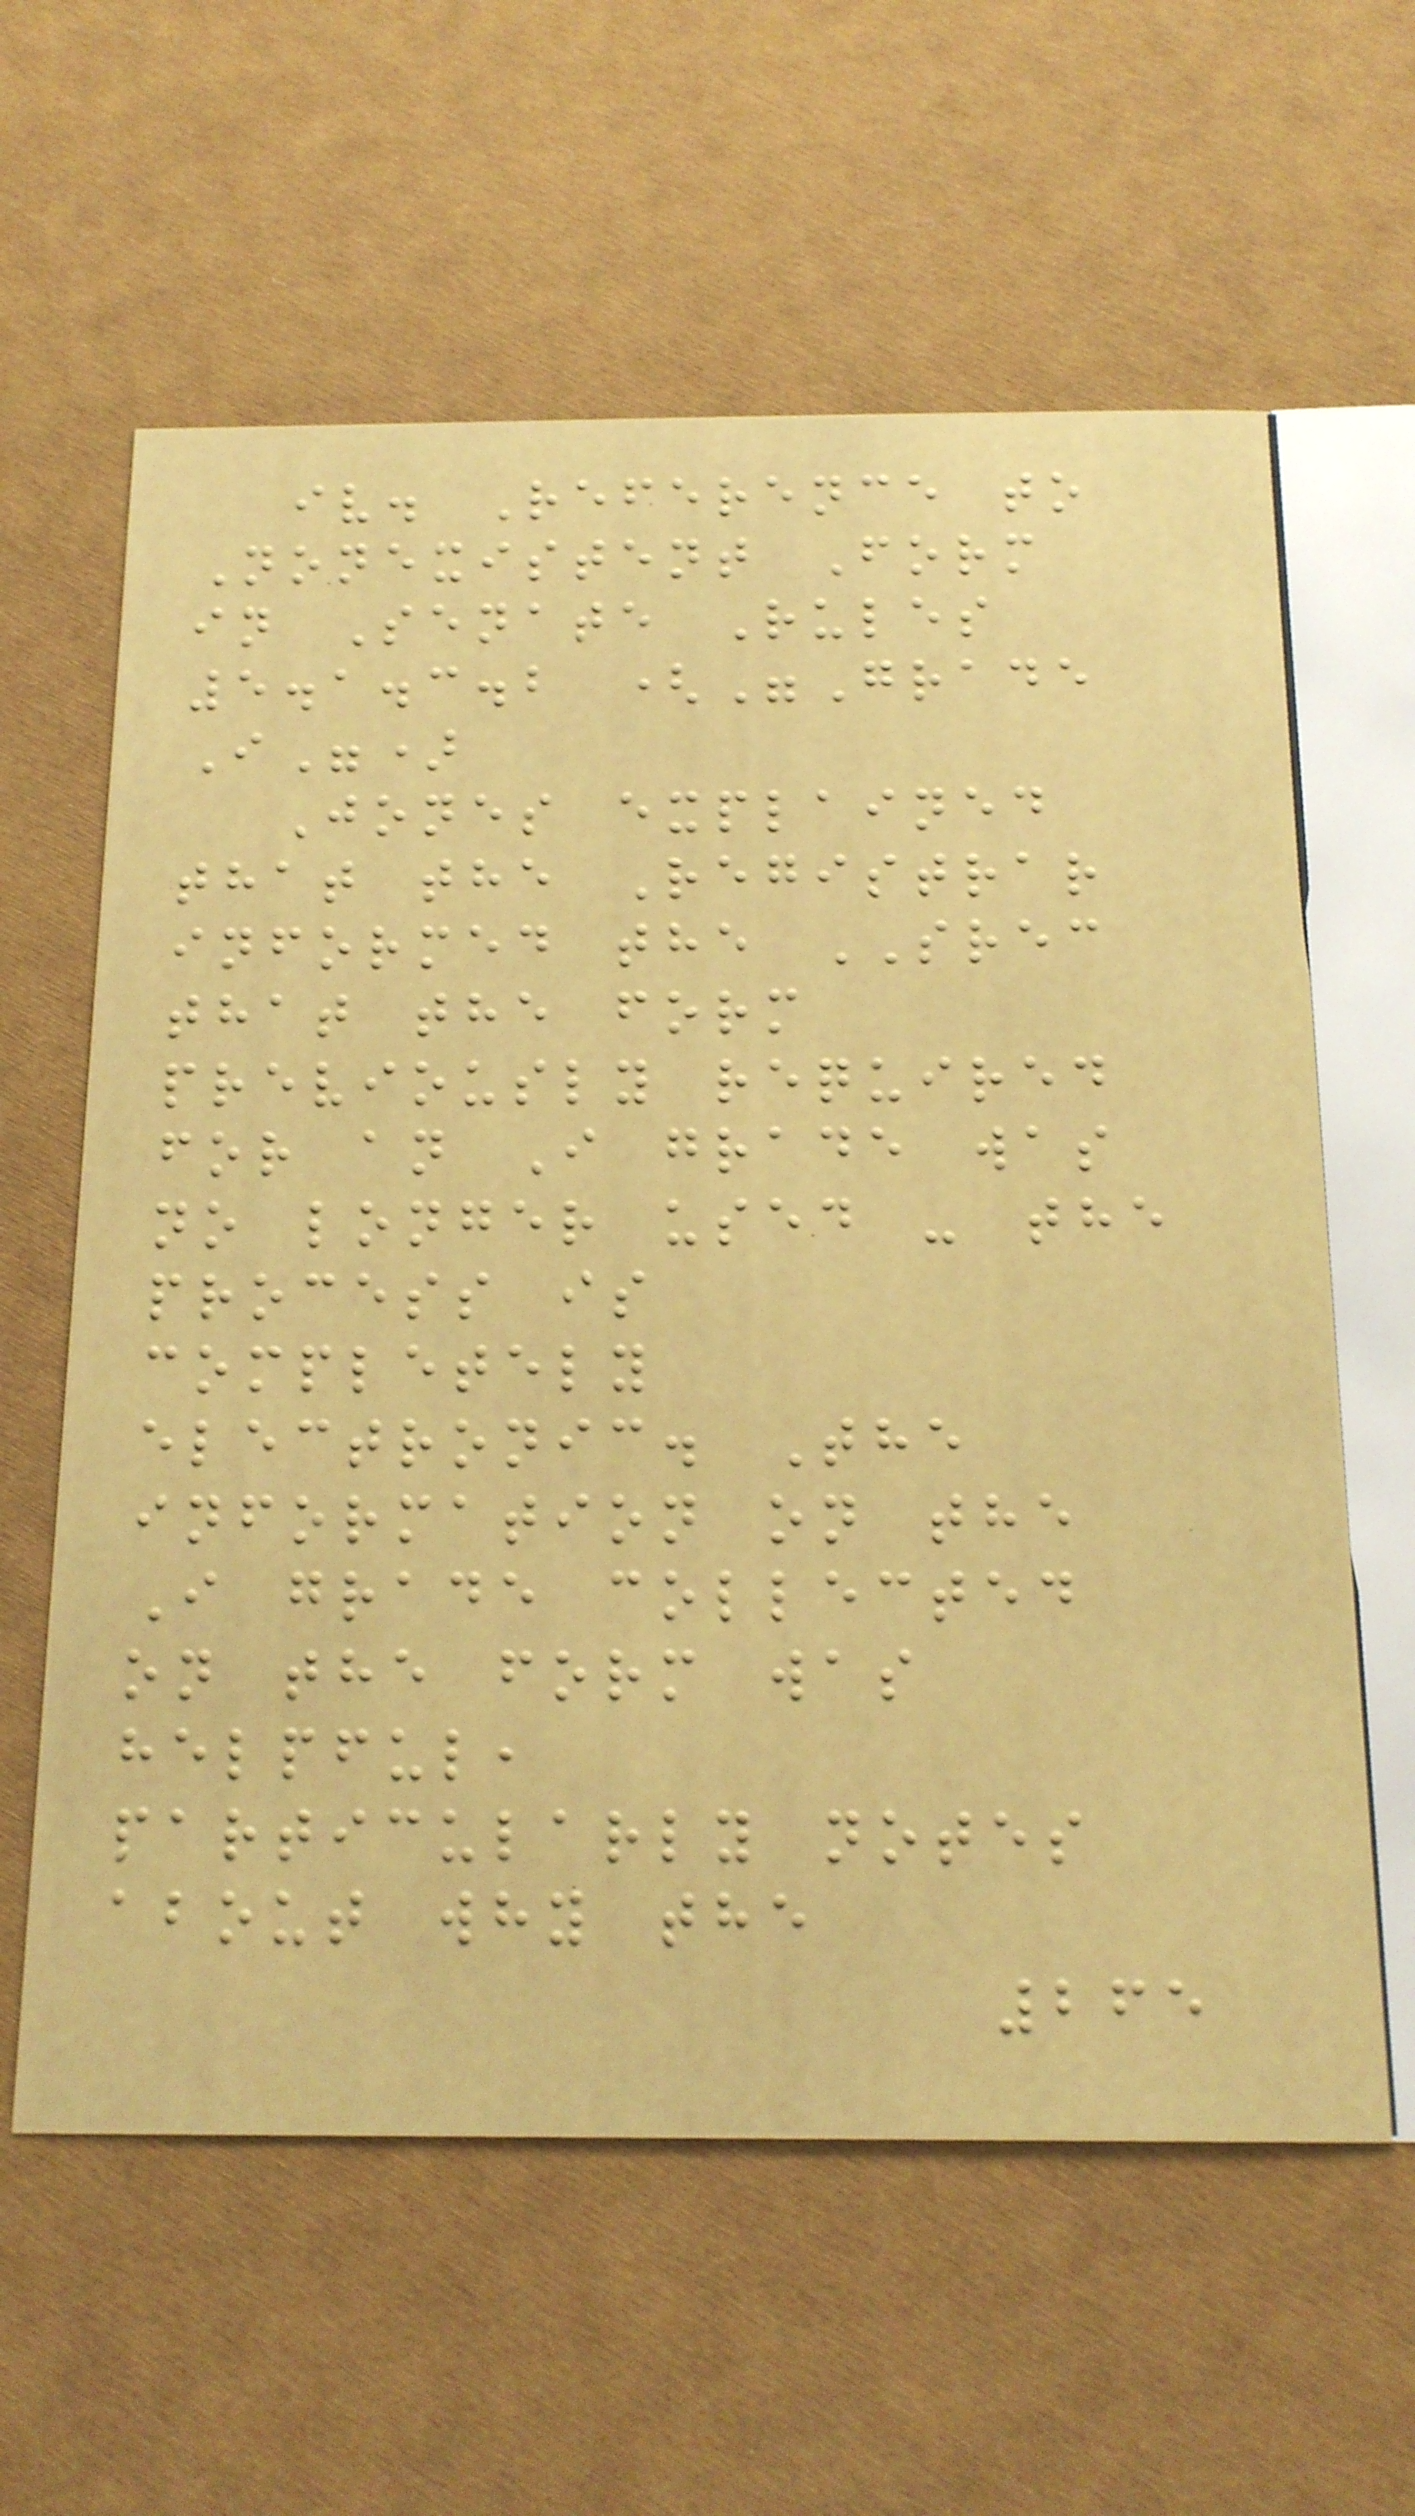iv. Reference to
Nonexistent Form
in Senate Rules
5.1.3.2 ("Grade
I")
Jones explained
that the Registrar
informed the SREC
that the form
previously required
for an I grade was
no longer used - the
process is
completely
electronic. The
information on the
I grade collected
on the form was
helpful,
particularly notes
about why the
265
